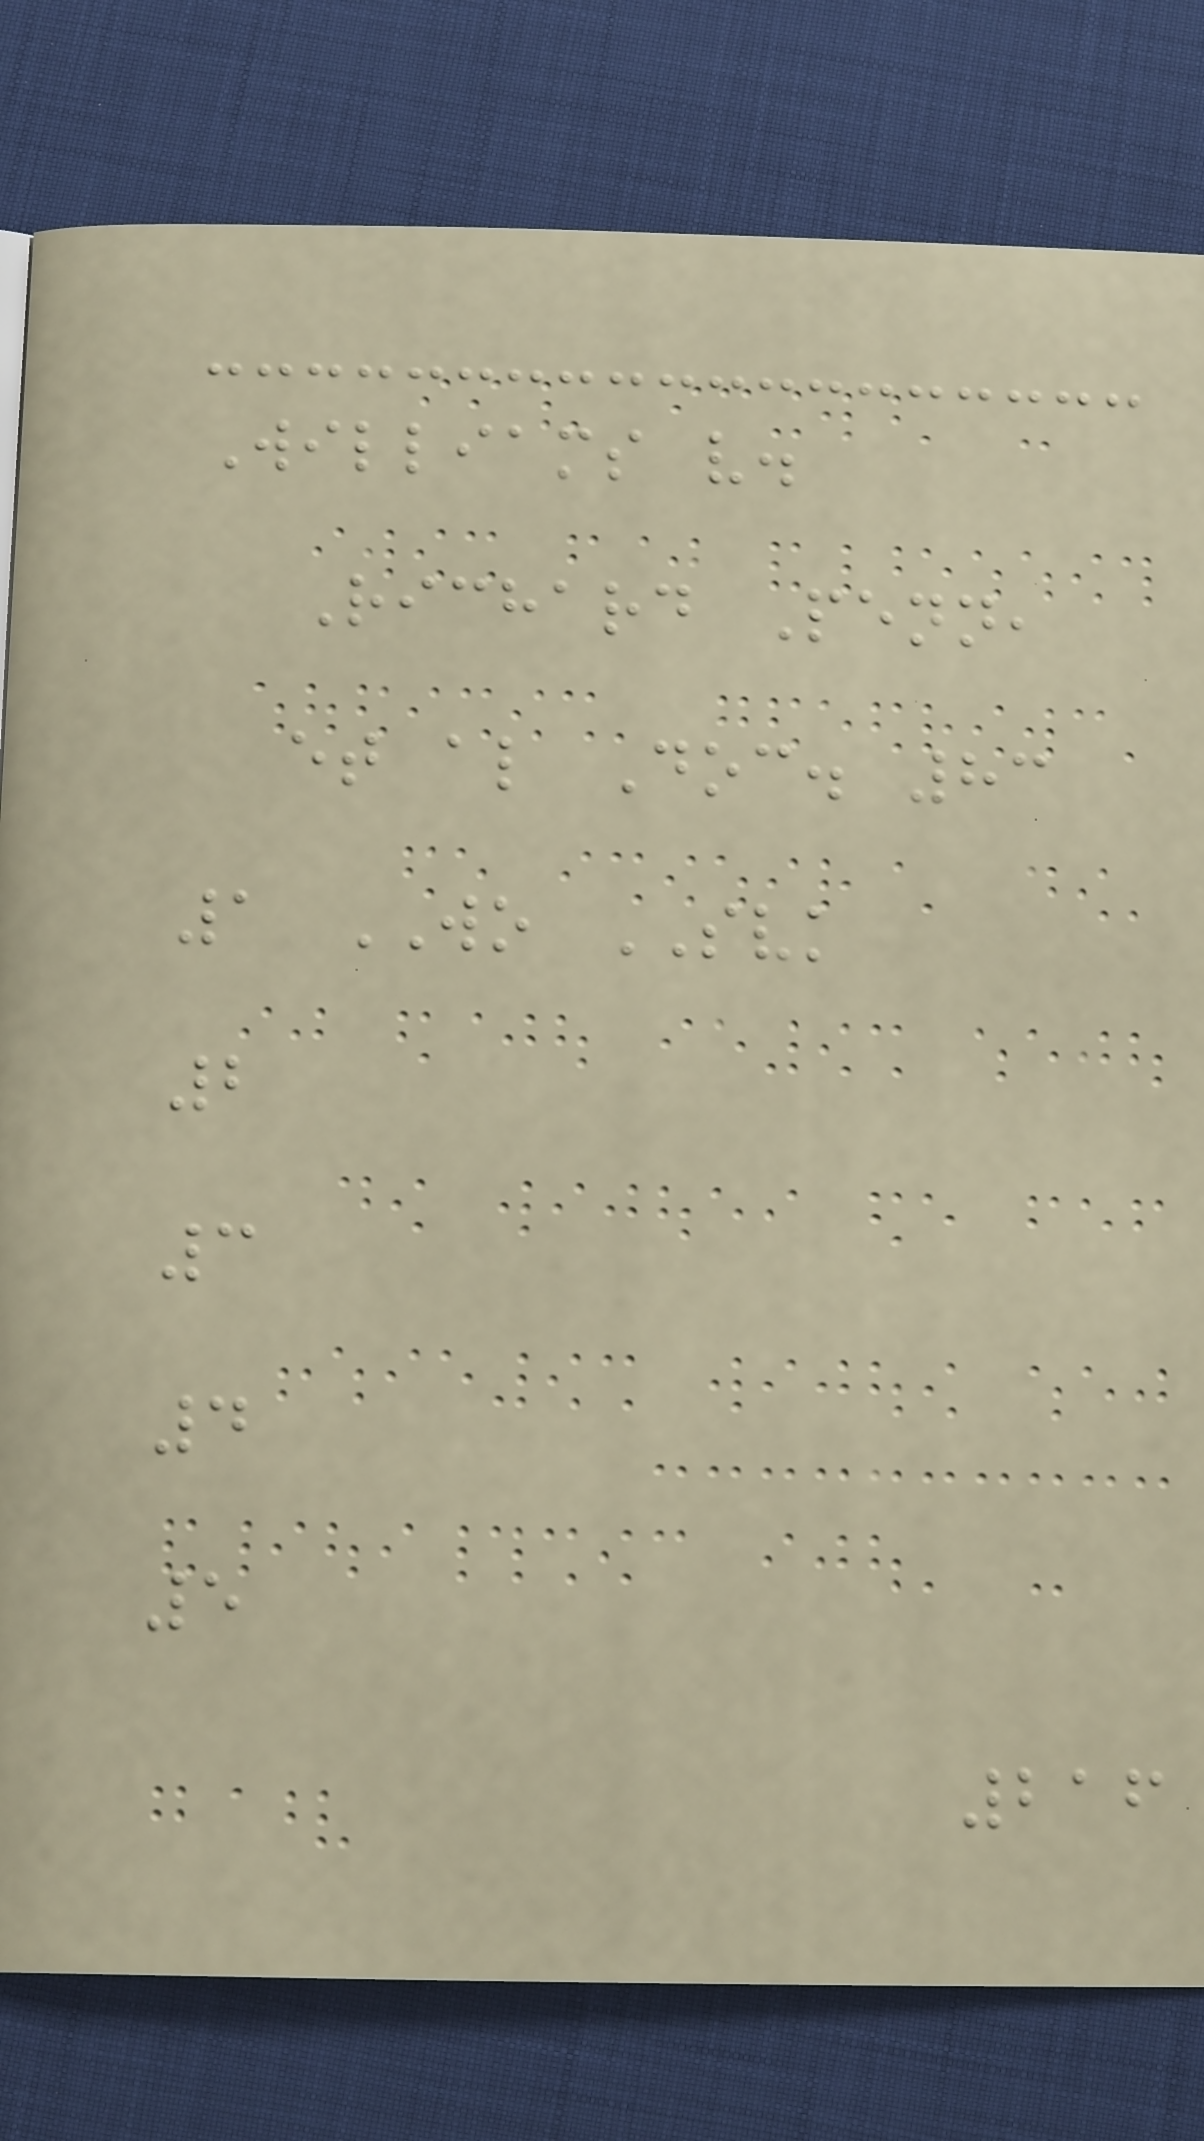Williams v.
Richard Penn,
et al Doc. 83
1 WO SVK
2
3
4
5
216
